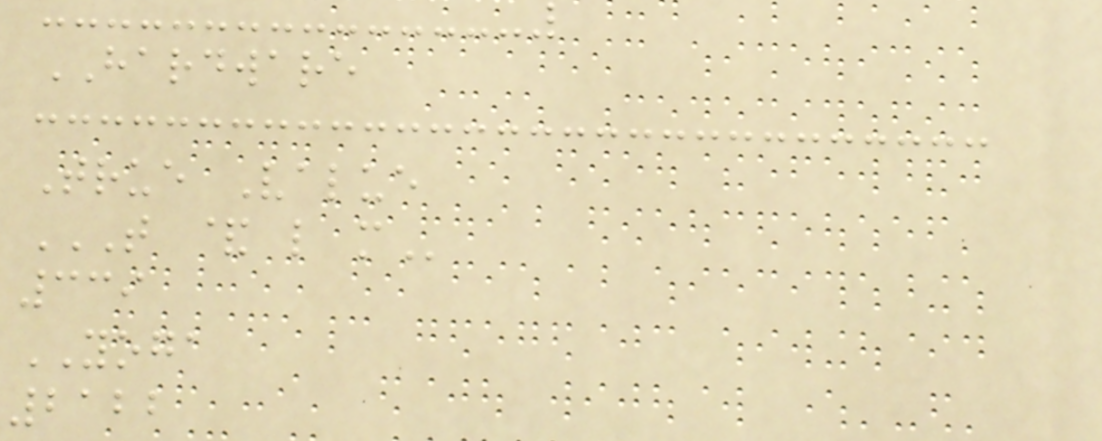HARDWARE
True Value
T & L M
339
YOGA
2122
